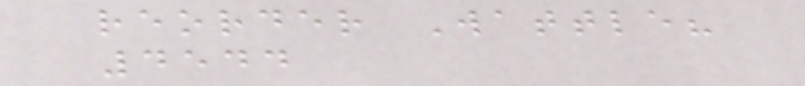reorder Wattle?
4544
